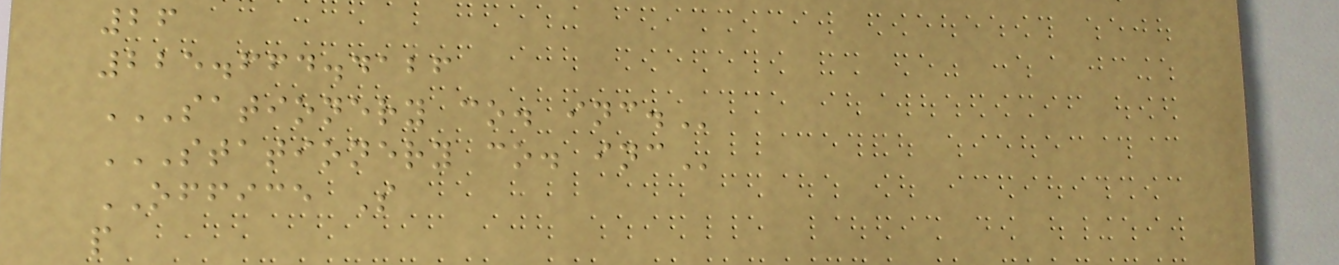26
225.664.4126
SATIONERY CO. INC.
STATIONERY CO. INC
OFFICE S
p
